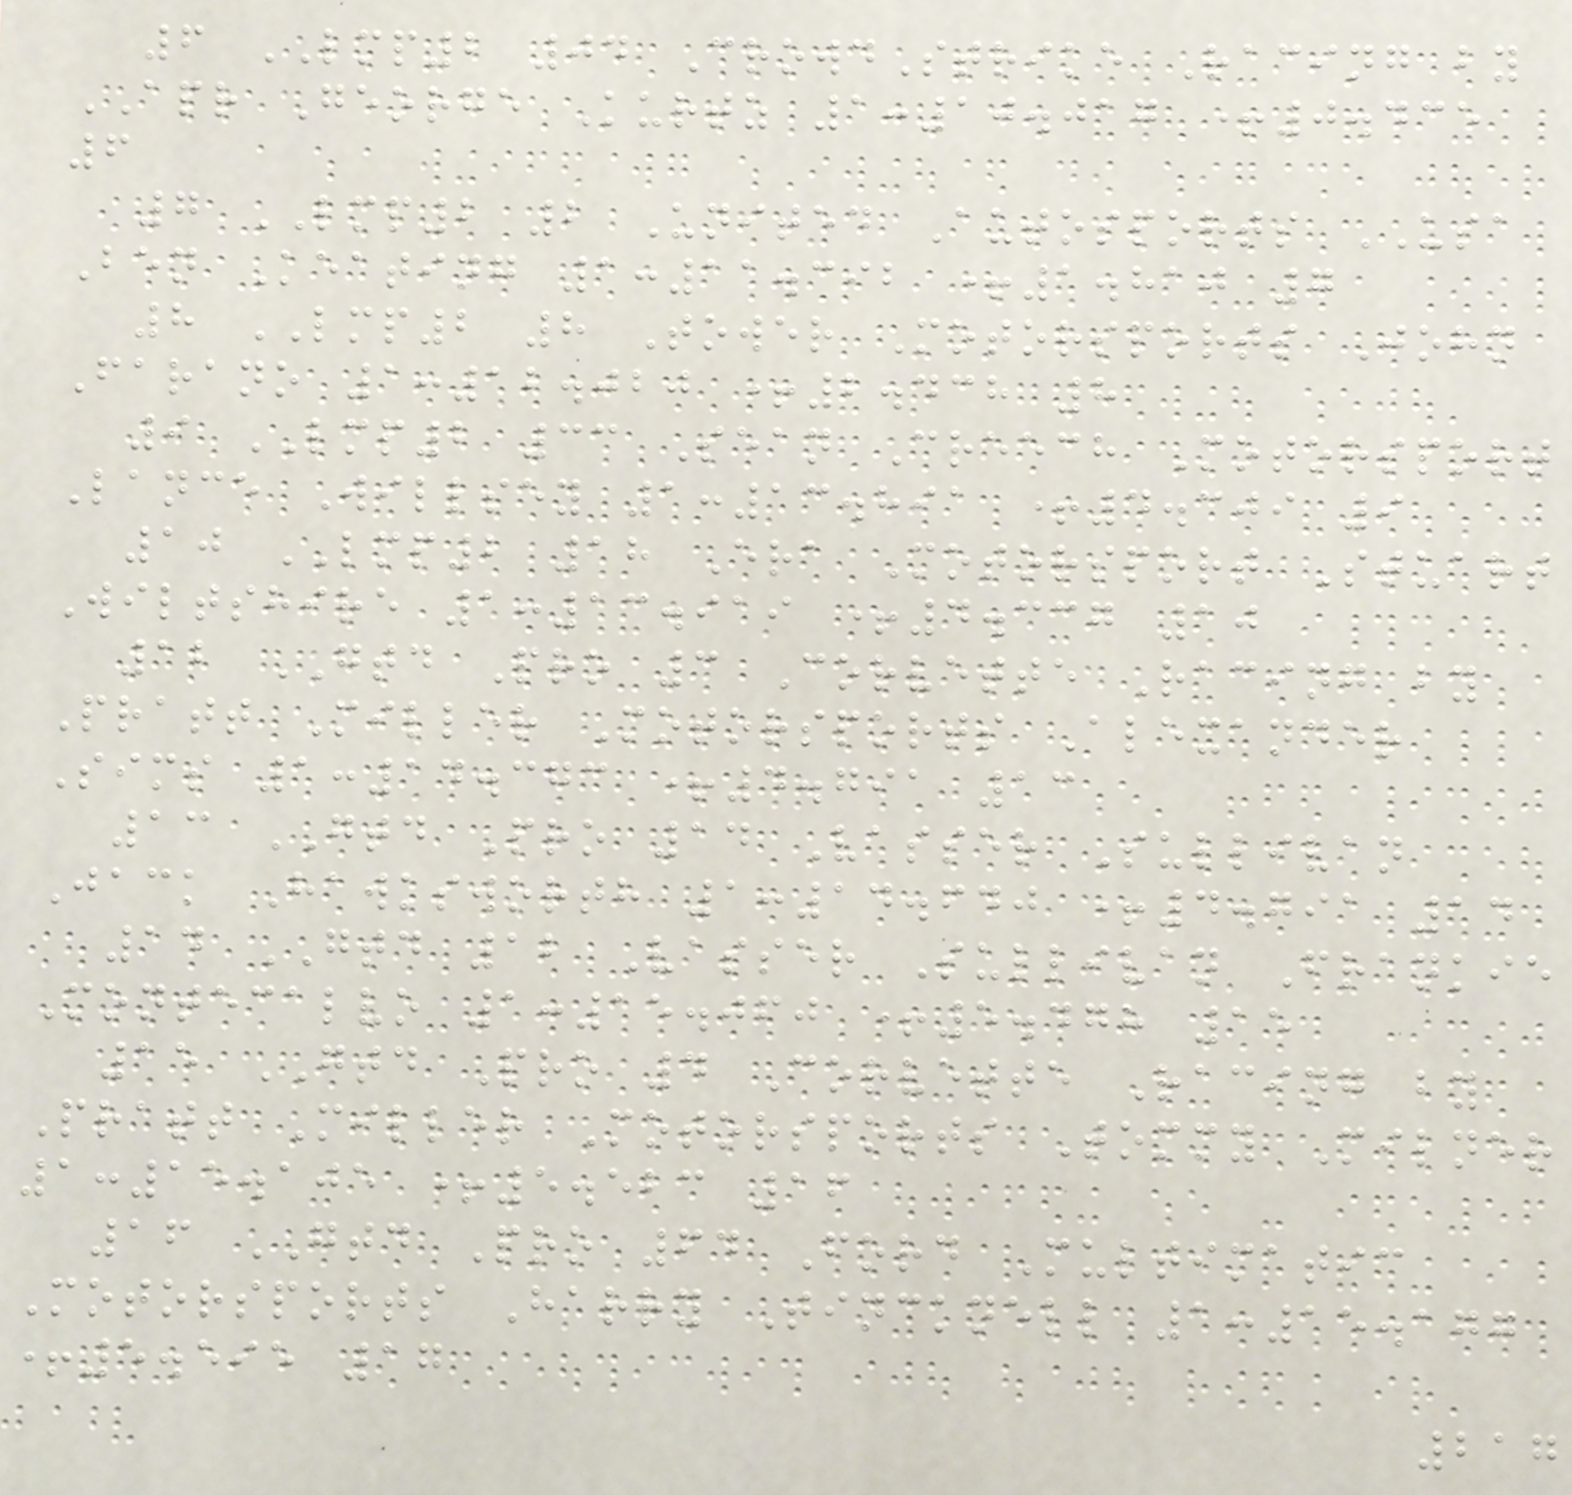6 LMP2 04 CrowdStrike Racing by
APR George Kurtz 1:10.017 +0.435
6
7 LMP2 2 United Autosports USA
Ben Keating 1:11.392 +1.810 7
8 LMP2 8 Tower Motorsports John
Farano 1:12.020 +2.438 8
9 LMP2 33 Sean Creech Motorsport
Lance Willsey 1:13.891 +4.309 9
10 LMP2 18 Era Motorsport Stuart
Wiltshire 1:13.919 +4.337 10
12 GTD Pro 3 Corvette Racing by
Pratt Miller Motorsports Alexander
Sims 1:14.373 +4.791 13
13 GTD Pro 14 Vasser Sullivan
Jack Hawksworth 1:14.640 +4.791 14
14 GTD 12 Vasser Sullivan Frankie
Montecalvo 1:15.060 +5.478 15
15 GTD Pro 4 Corvette Racing by
Pratt Miller Motorsports Tommy Milner
1:15.105 +5.523 16
16 GTD Pro 64 Ford Multimatic
Motorsports Harry Tincknell 1:15.177
+5.595 17
217
